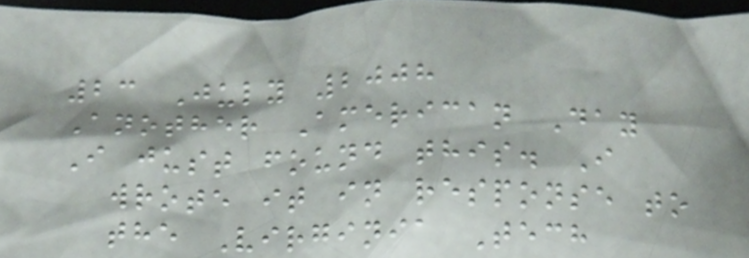23 July 2008
Another American Day
I just found this. I
wrote it in response to
the Virginia Tech
